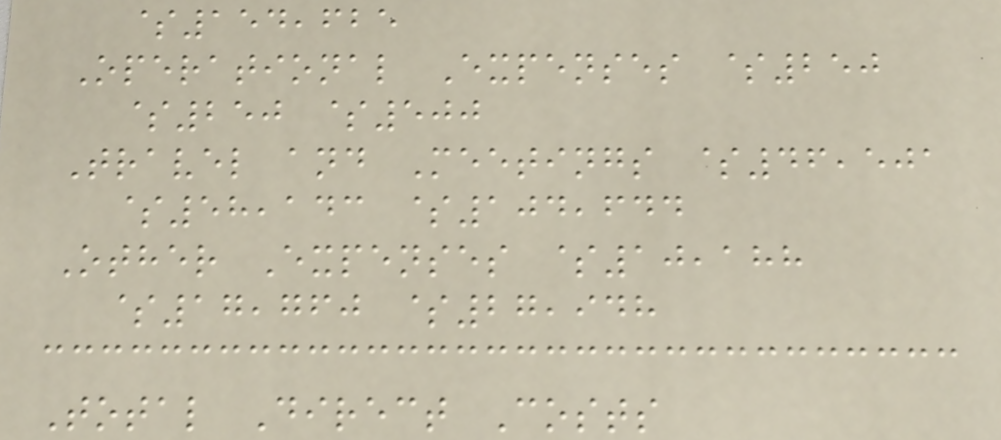$154,625
Operational Expenses $250
$250 $500
Travel and Meetings $46,501
$58,143 $104,644
Other Expenses $10,188
$17,760 $27,948
Total Direct Costs
